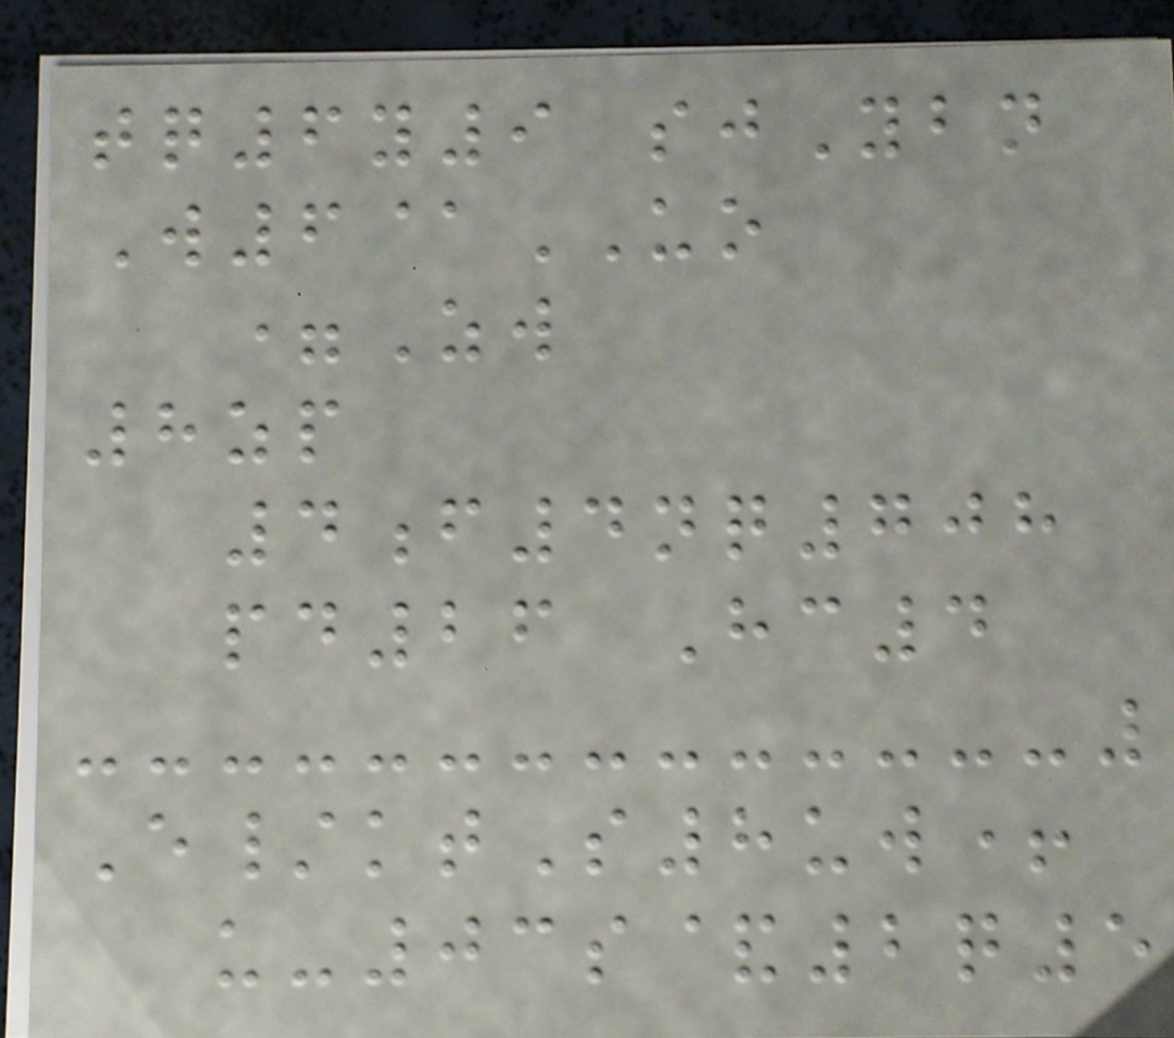tq6y9 sjYbn
W6@UO
=Zw
8zp
4f4nq708
pd26 Hc4
E/ktS8uw+
u-03s&2q5
